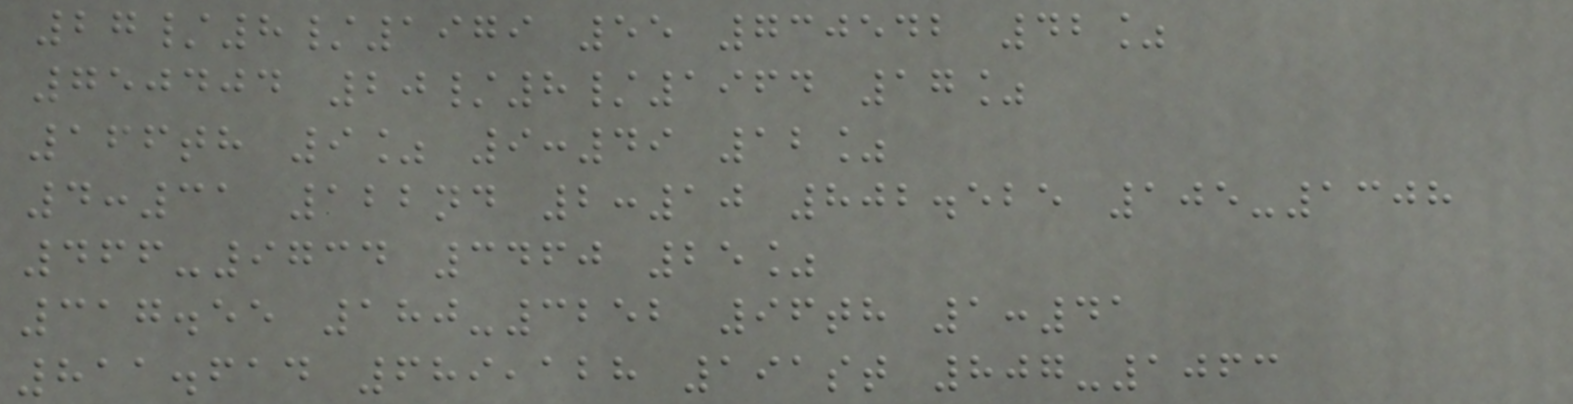27/8/1979 55 730542 42%
750404 20/8/1964 17%
166th 9% 9:49 12%
4:31 122nd 2:10 802.525 105-1308
466-9734 3460 25%
317.55 180-3252 96th 1:41
811.614 689,128 191st 807-1063
